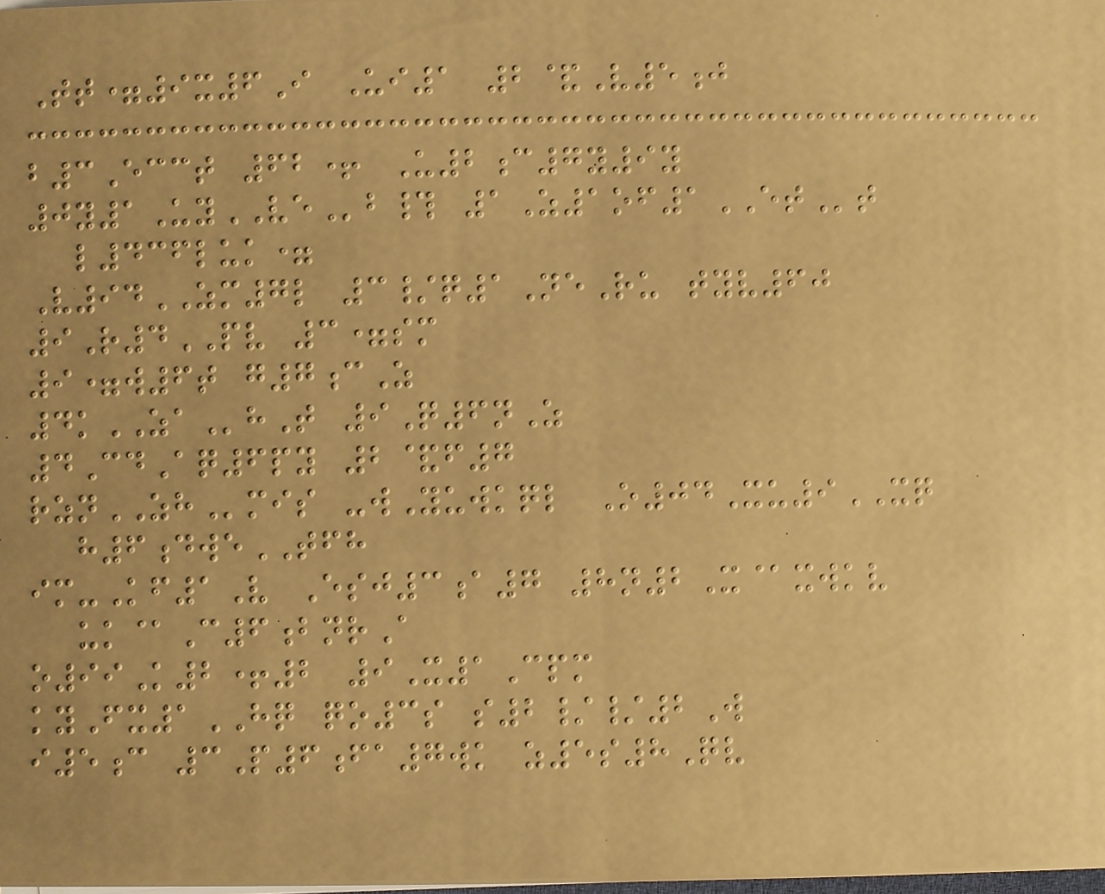Tt=9x6I Ui1 2&V5j
b3Ecct 62+ U2c7y9y
0y1UyVEb# 1Z1of1ETt
l436luk=
V94ZM7l 3/q1NeRu tyv60
9R4PV 3=sm
9=w6t g7cZ
4kZAhT 9Q6nZ
4CdAq6py 2&f7
rznZHmis -wYuwkql O04Xu9XQ
h6dweTFH
im-Kf1V Esj3a7 8n2X@xwkv
uk@C6bnrA
o99K2+2 9X1Cpm
kyFx1HQ qo3s s2//2W
i5c 3P6fa7wk z5s8Qv
